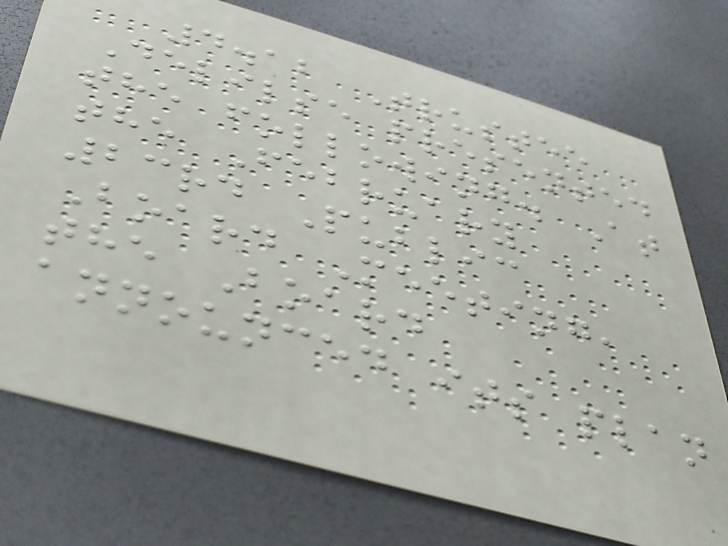4.12 Trustee
Delilse presented
the following. At
the February
23rd Public
Board Meeting,
the Board
announced its plan
